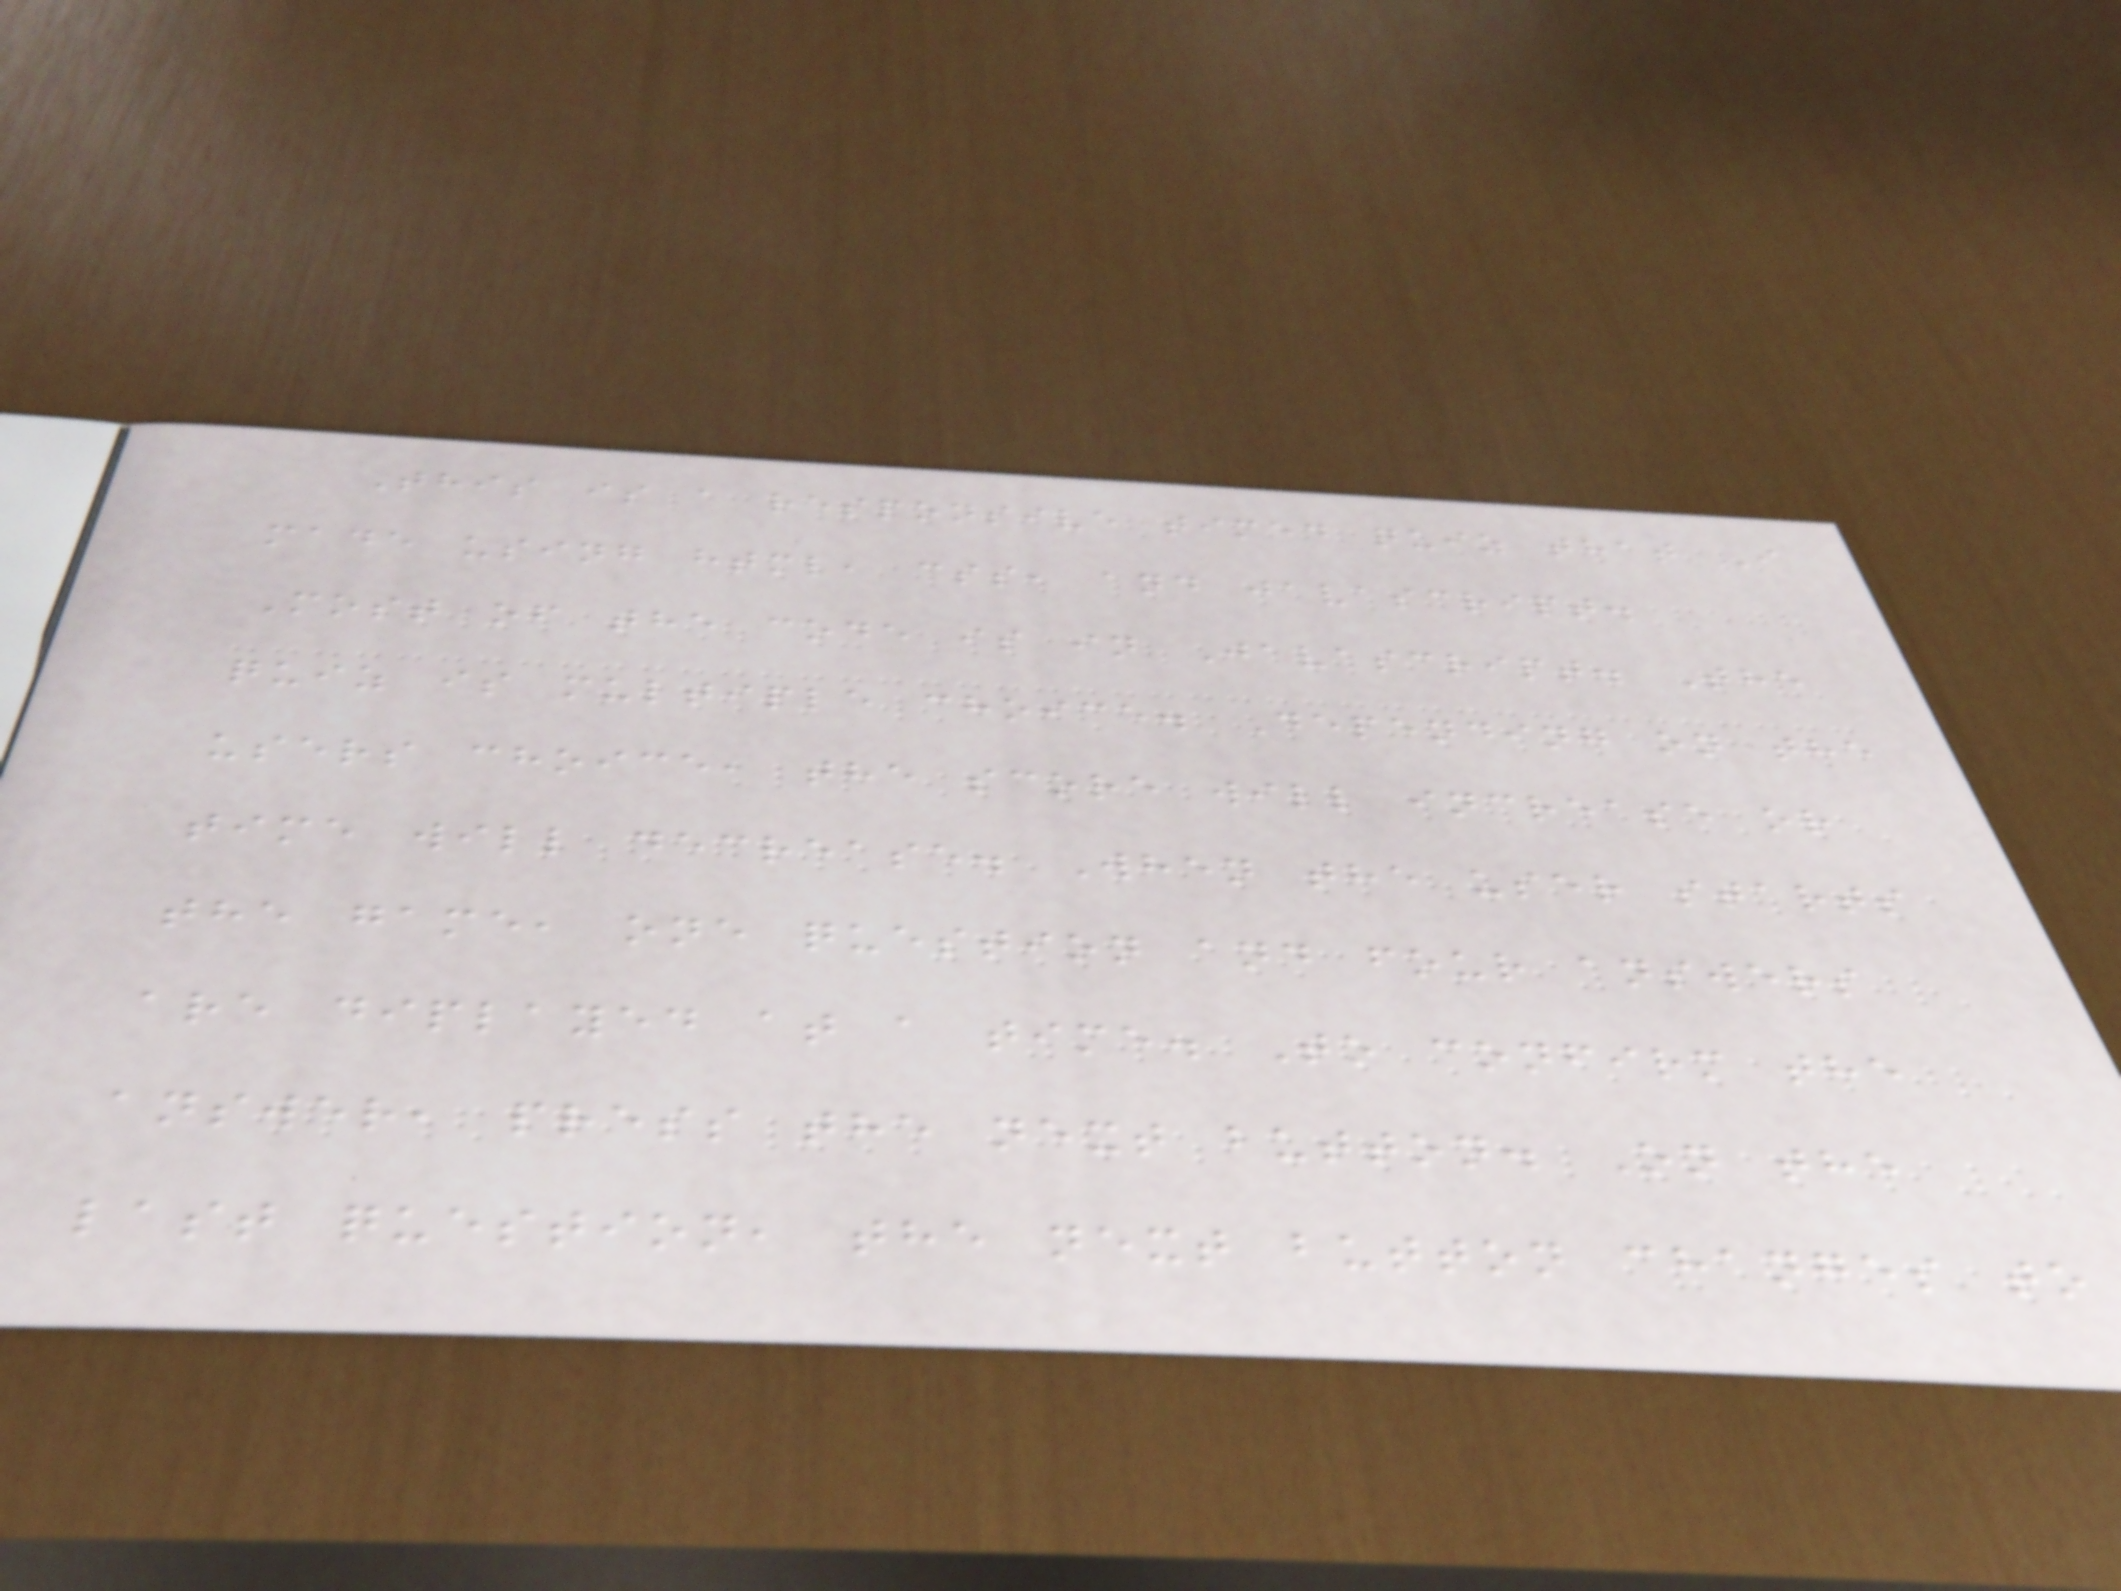This is a responsive timed quiz that I
made using html, css, and javascript.
Most of the code is in Javascript. The
quiz is multiple choice. Depending on the
users choice, the score will increase or
time will decrease. When the user starts
the game, one question and four answers
are diplayed at a time. To confirm the
answer, press the next button. On the
last question, the next button changes to
